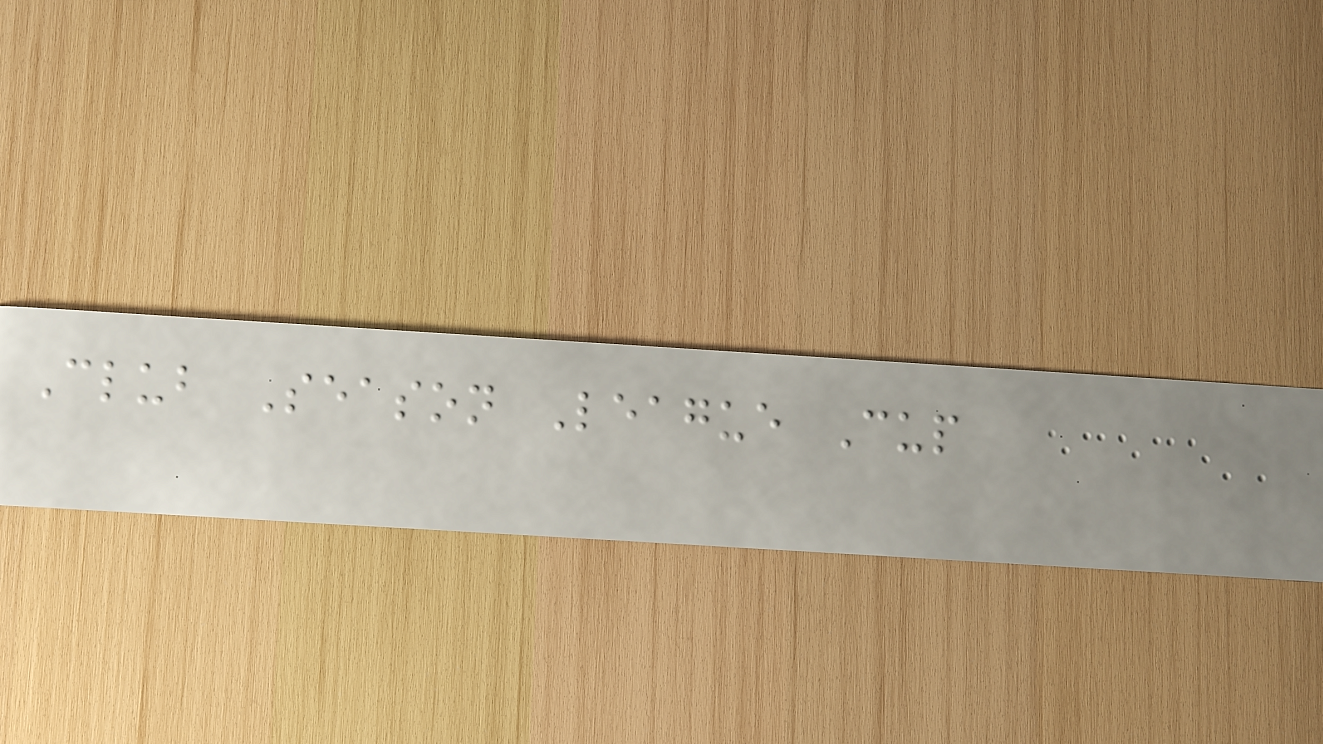Club Season League Cup
